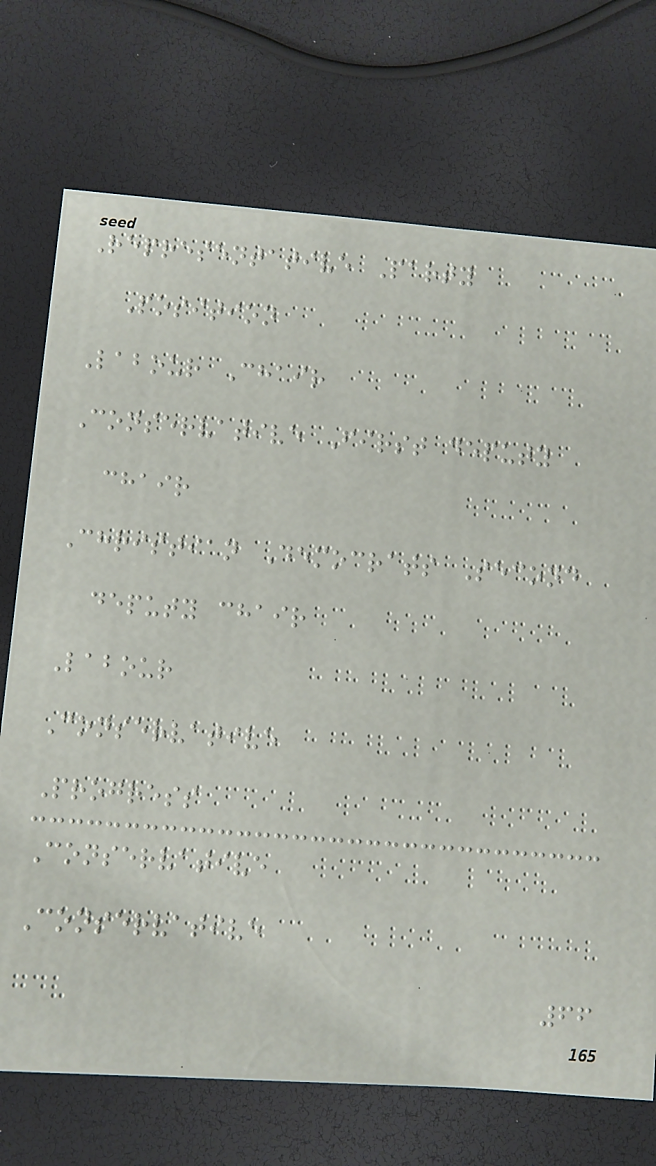Representative Party
Position
Labour Chair
Conservative First deputy
chair
Christian Democrats Second
deputy chair
Labour
Conservative
Progress
Conservative
Conservative
66
